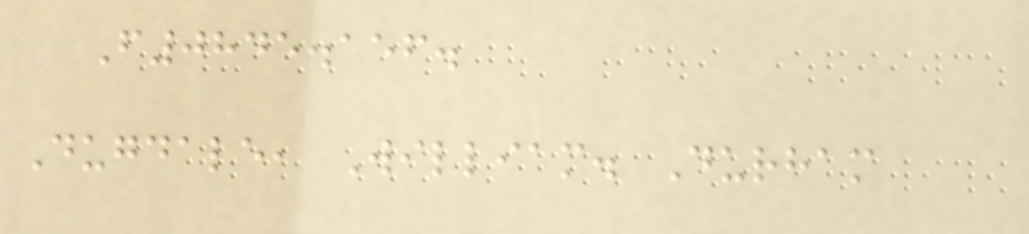F0845.156.
Dugdale, William. Durham
